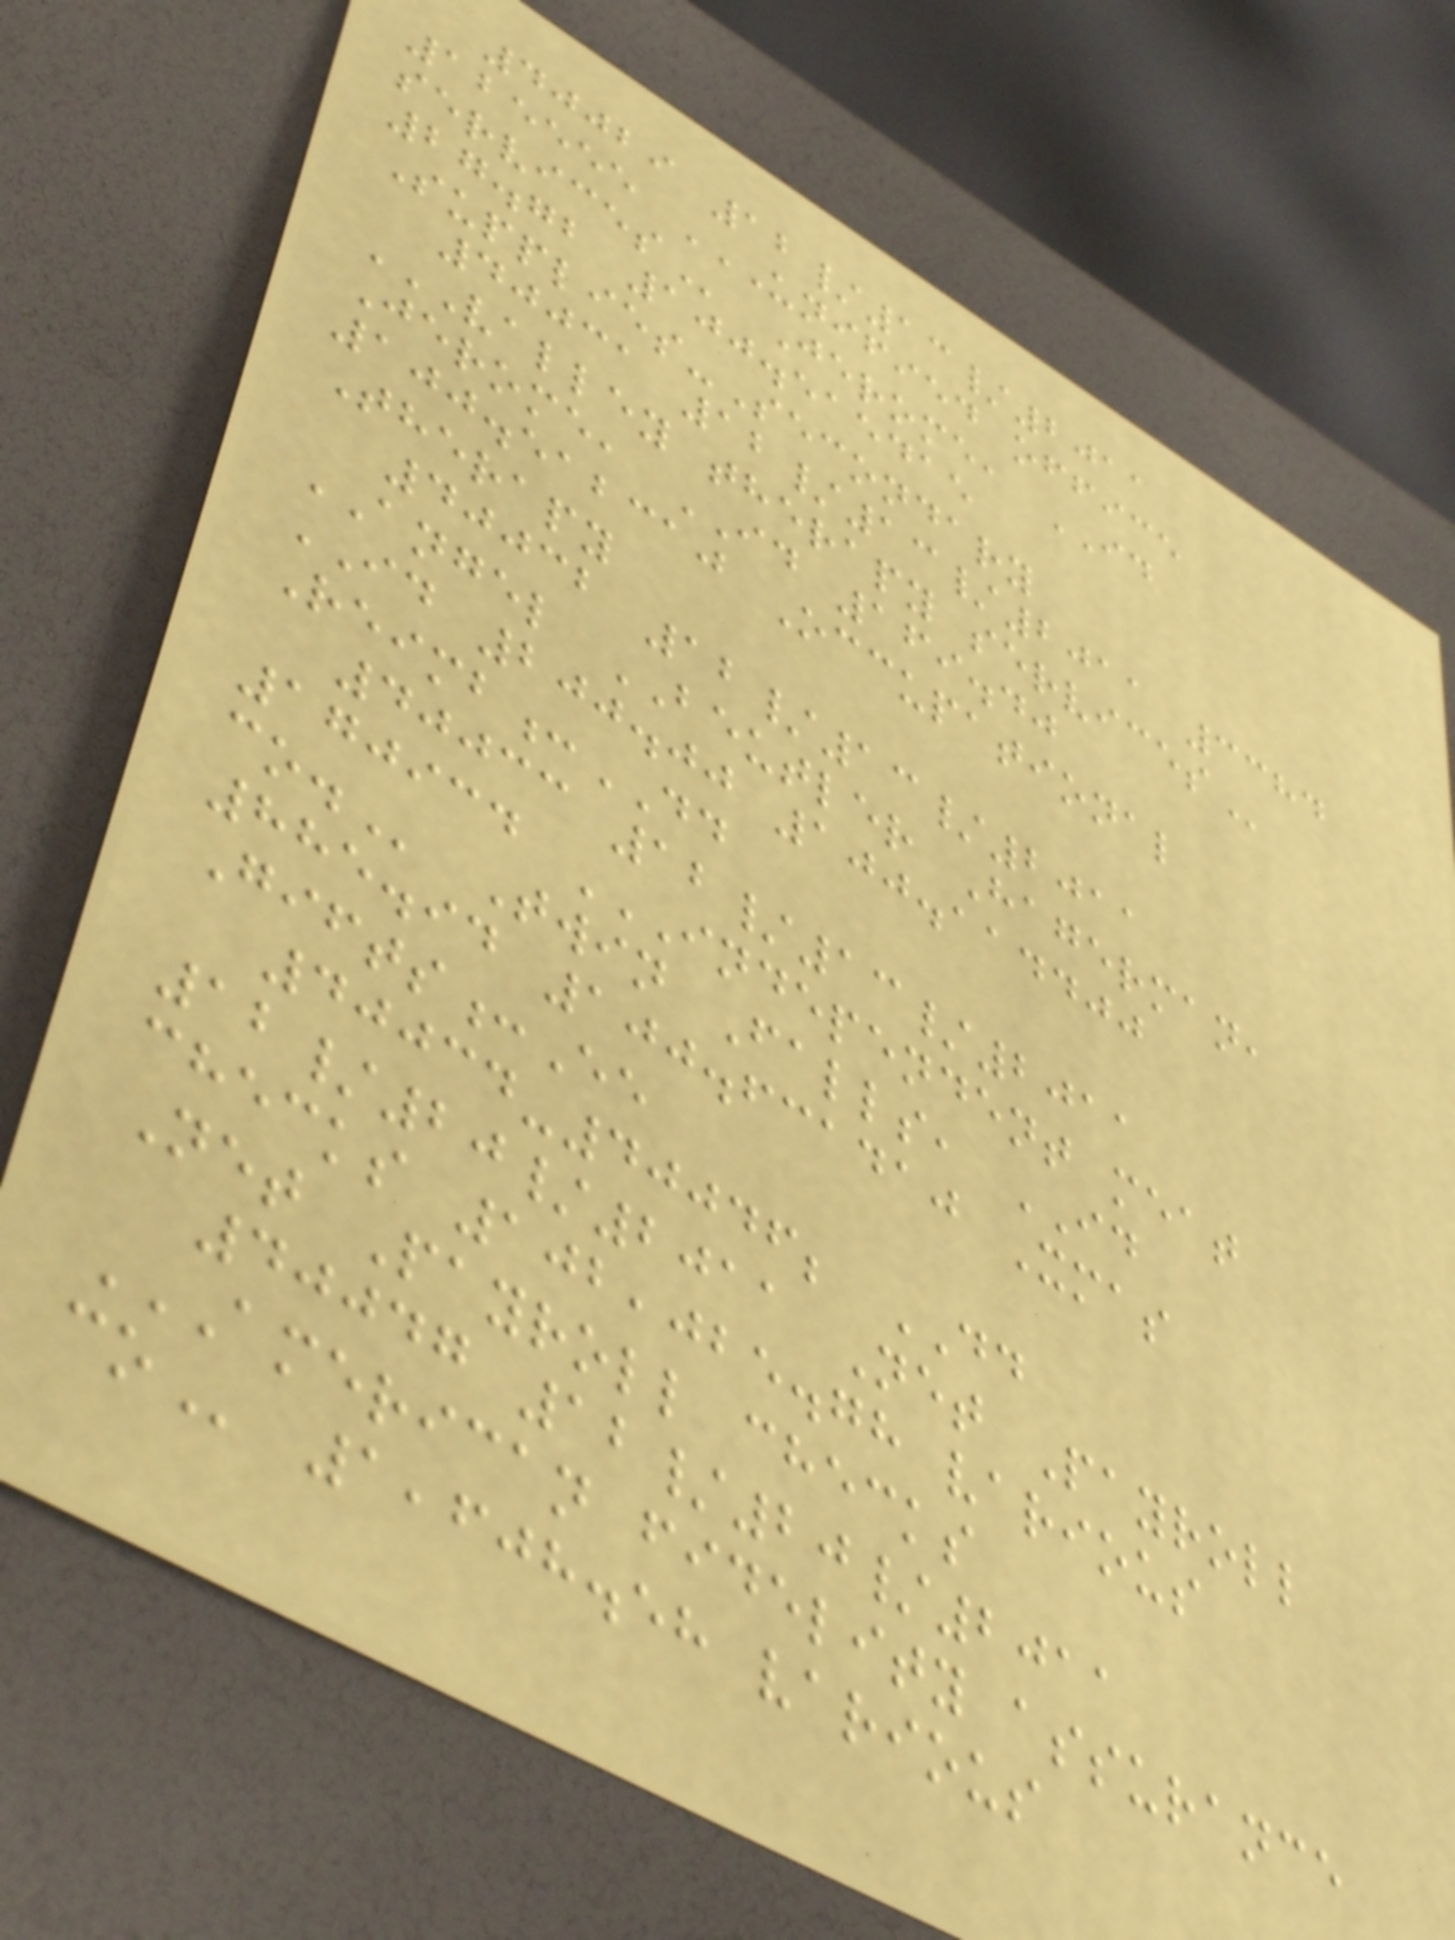40029 12/13/2011
125555 UNIFIED OFFICE
SERVICES Jerome, ID
27.72 100.515415
Supplies-Secondary
40031 12/13/2011 3384
VALLEY THERAPY SERVICES
Jerome, ID 169.40
100.512310 Occupational
Therapy
40032 12/13/2011
ANGEL BEUTLER Hagerman,
ID 200.00 100.114400
Reimb:DD
40033 12/13/2011
170934 INDEPENDENT MEAT
CO. Twin Falls, ID
885.94 100.631410 Xmas
Gifts:Ee
40034-40046; DD
12/20/2011 Net Payroll
checks 102,025.78 various
Net Payroll checks
40047 12/20/2011
AMERICAN FIDELITY ASSURANCE
CO 1,608.58 various
